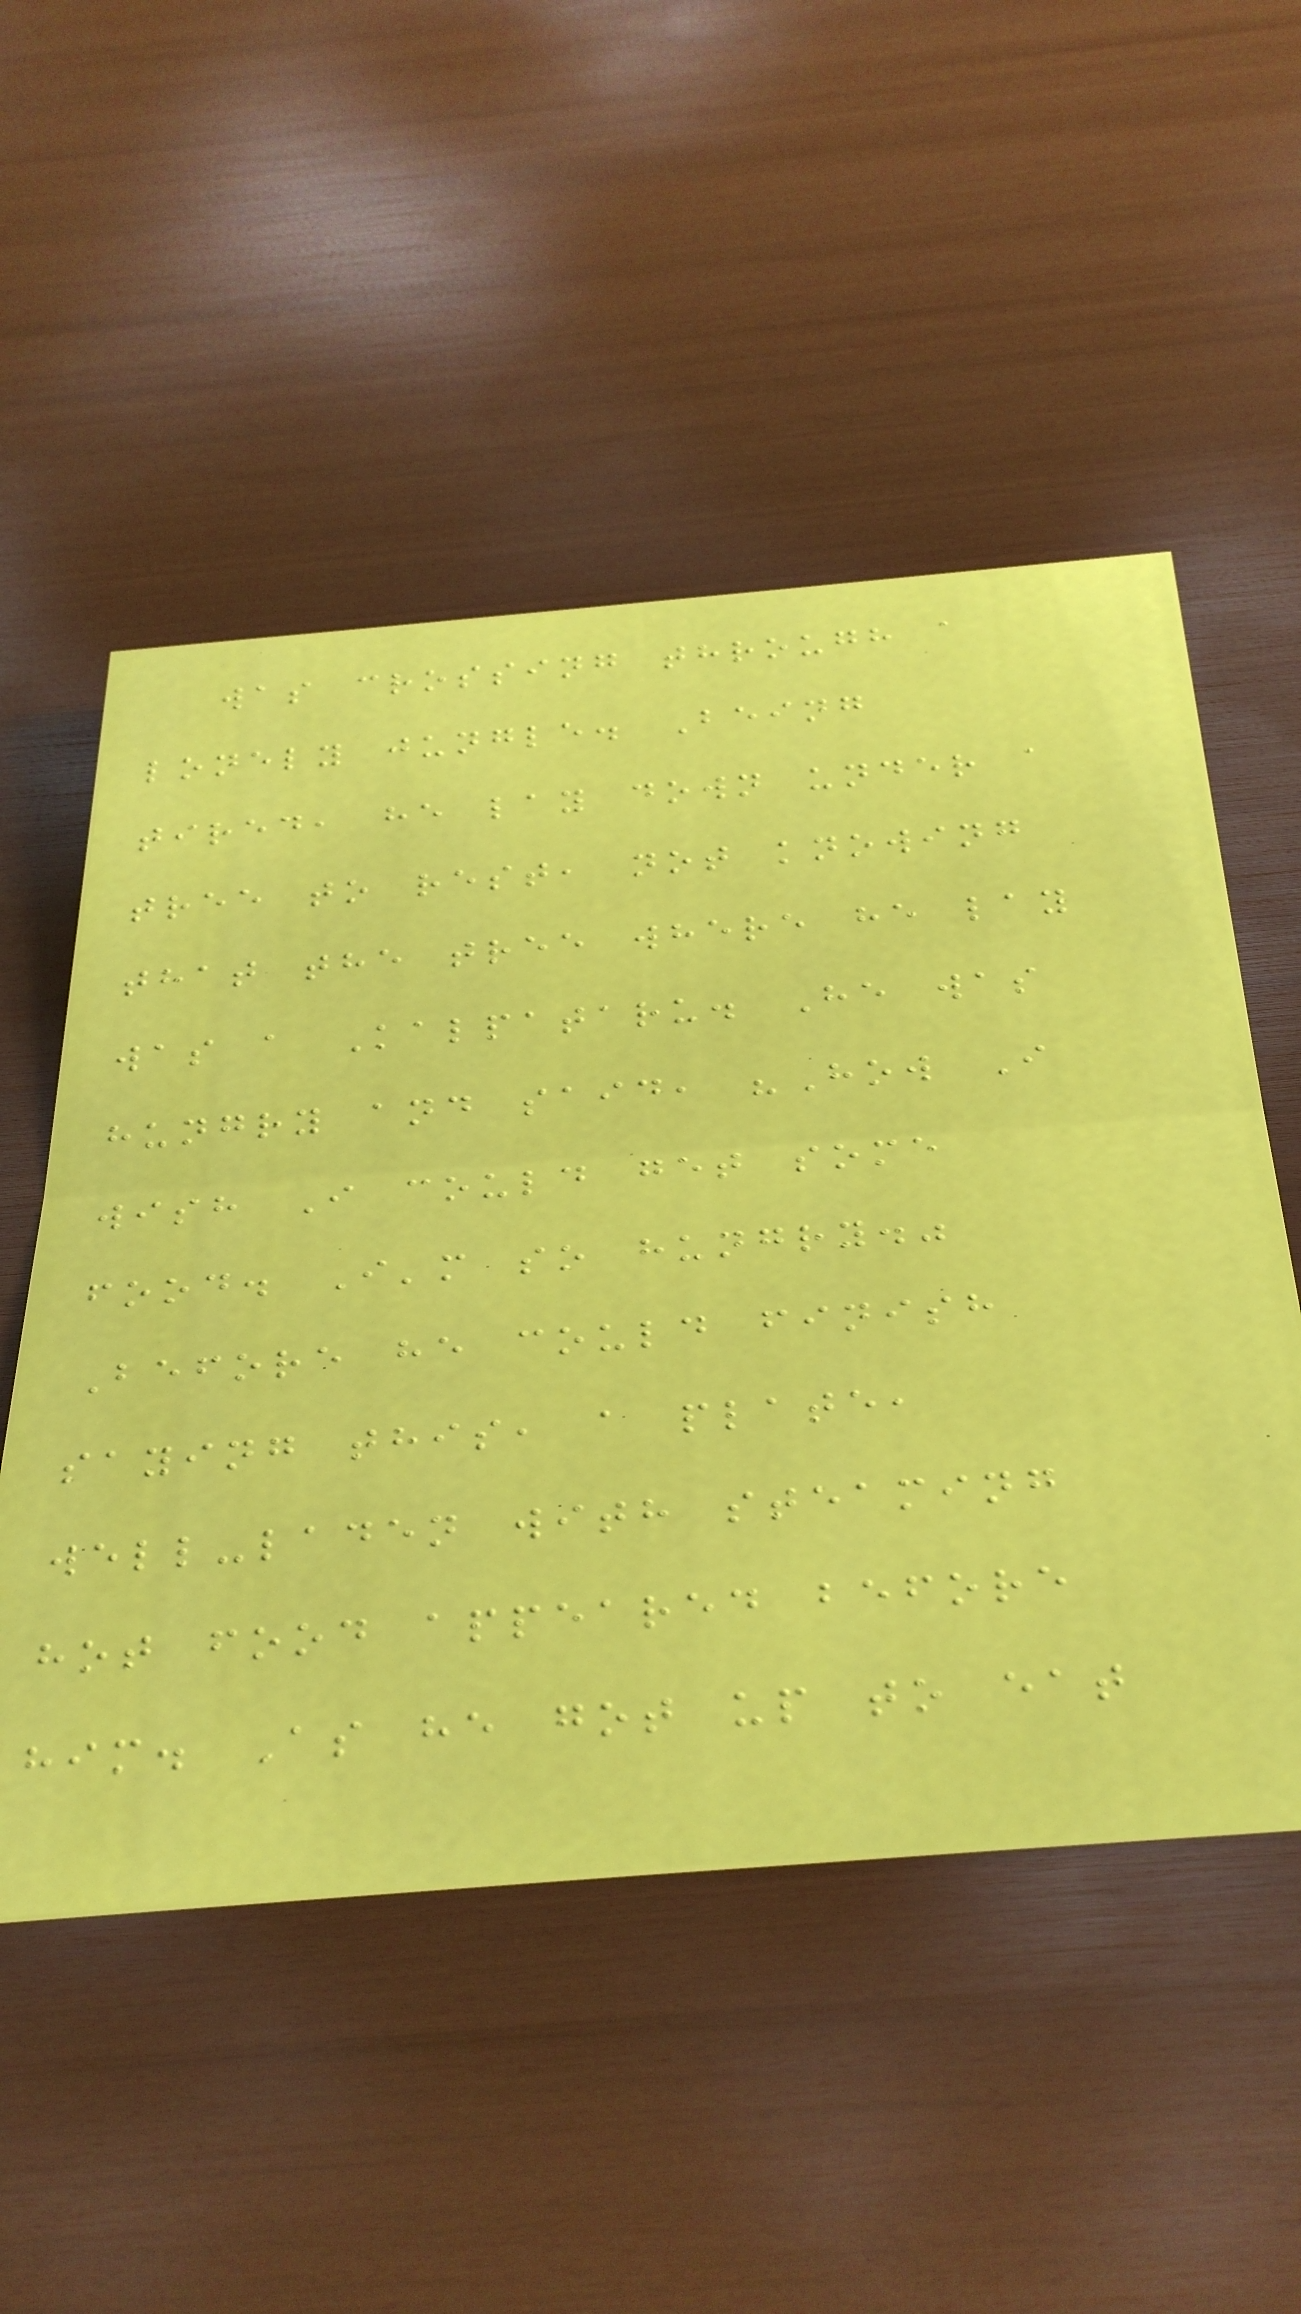was crossing through a
lonely jungle. Being
tired, he lay down under a
tree to rest, not knowing
that the tree where he lay
was a Kalpataru. He was
hungry and said, "How I
wish I could get some
food. I'm so hungry."
Before he could finish
saying this, a plate,
well-laden with steaming
hot food appeared before
him. As he got up to eat
